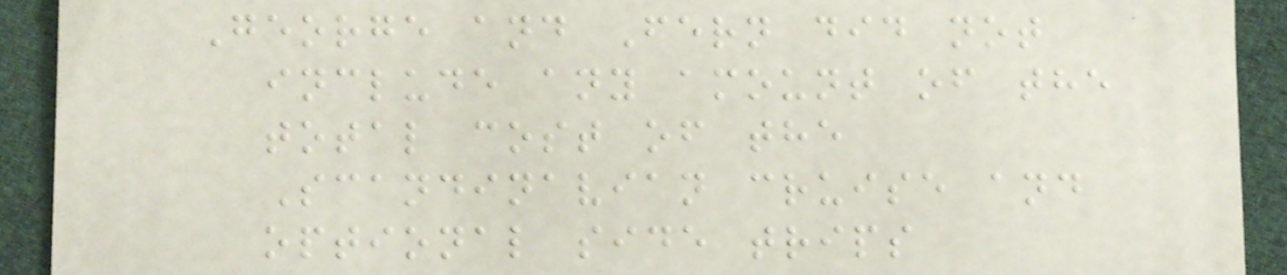George and Fern did not
include any amount of the
total cost of the
Scandinavian cruise and
optional side trips
